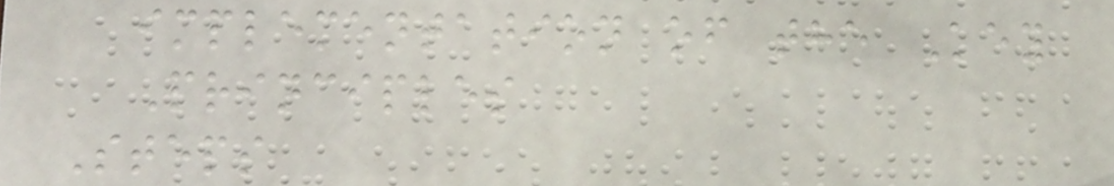implementation of the Key
Principles
Steps
